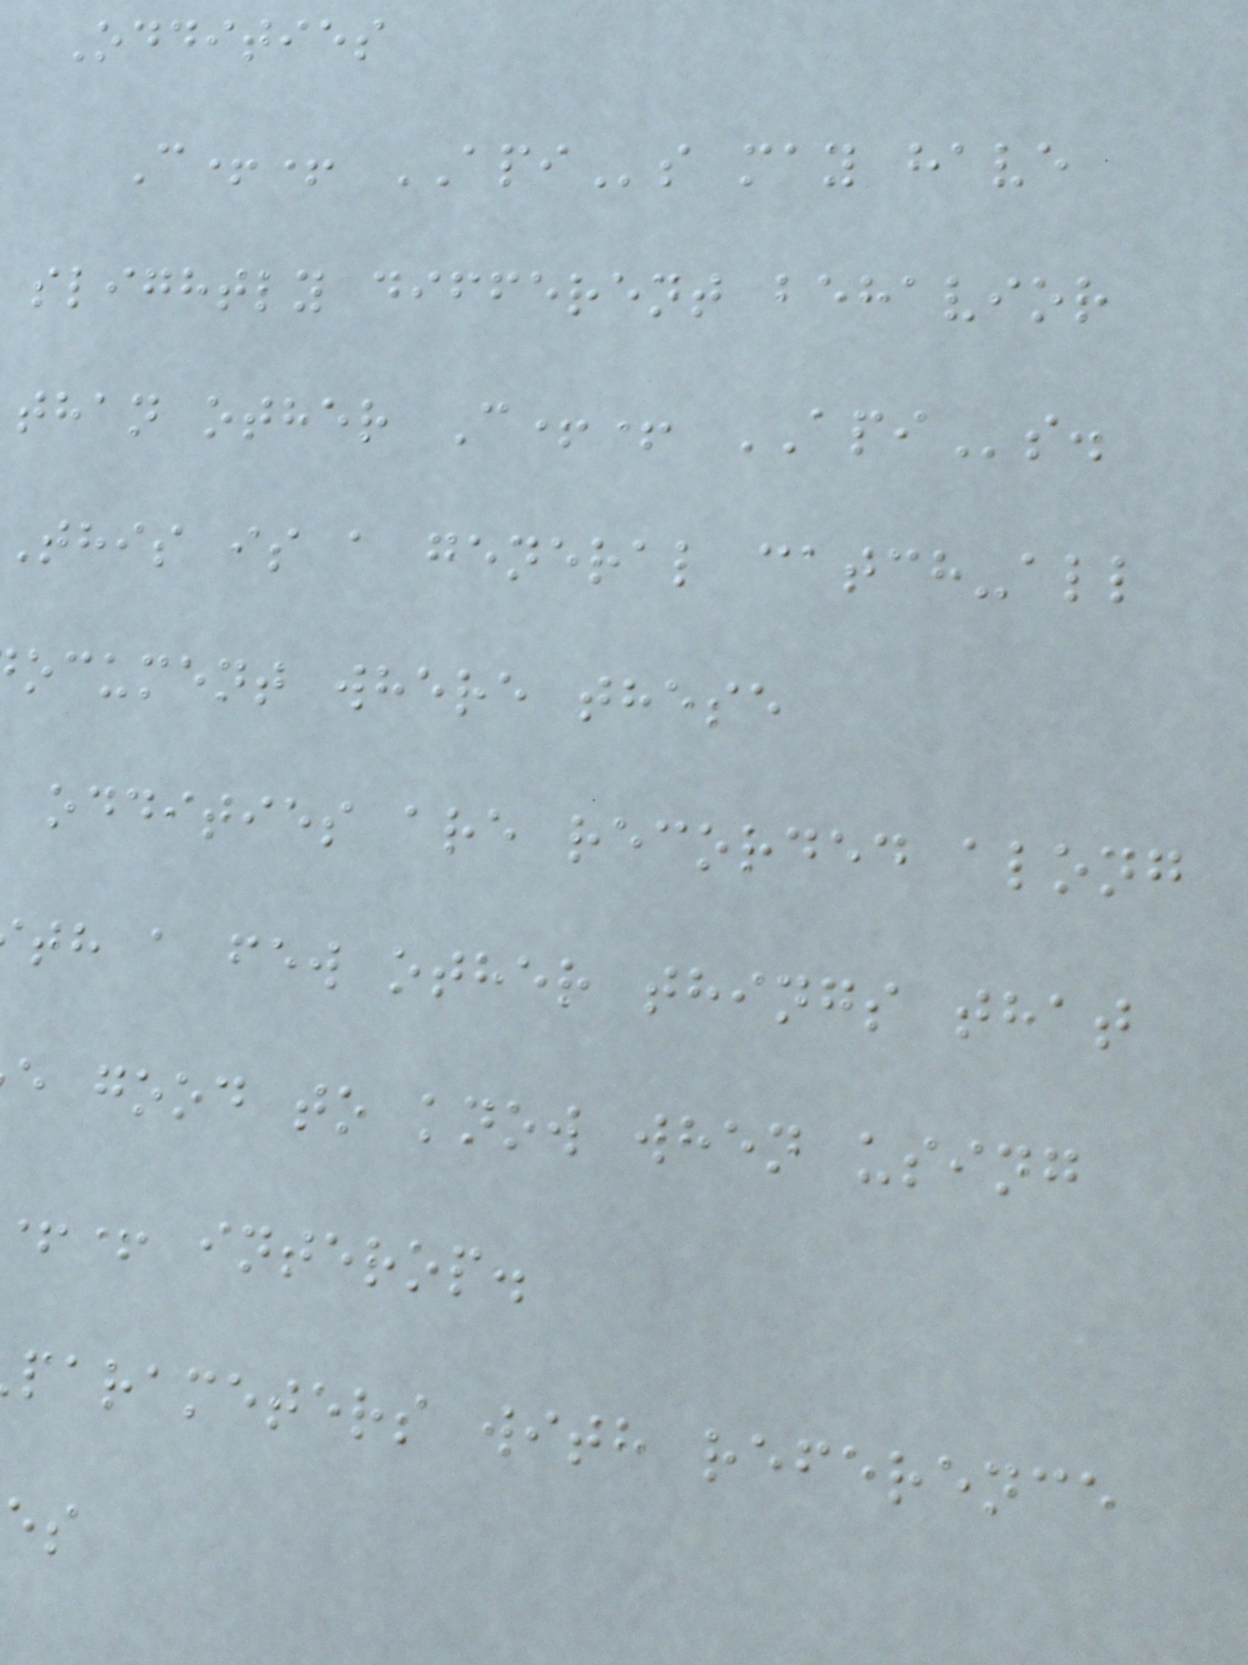Oddities
C++ APIs may have
slightly different behavior
than other C++ APIs.
This is a general catch-all
ocument where these
oddities are recorded along
th a few other things that
e good to know when using
+ interop.
parameters with reference
